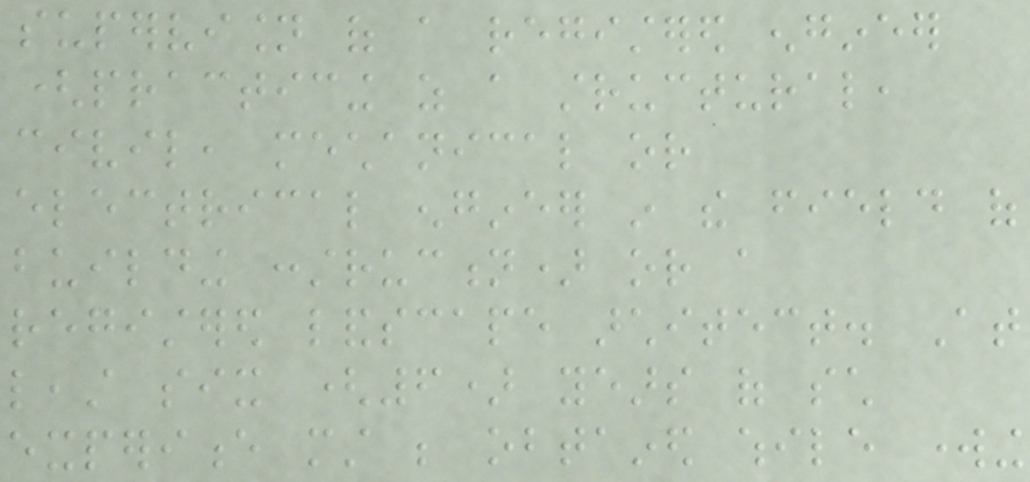supervision of a registered engineer
(practicing as a structural,
civil, mechanical or
electrical engineer in the field of
building construction) or a
registered landscape architect. At
least six (6) years of such
experience must be obtained while working
